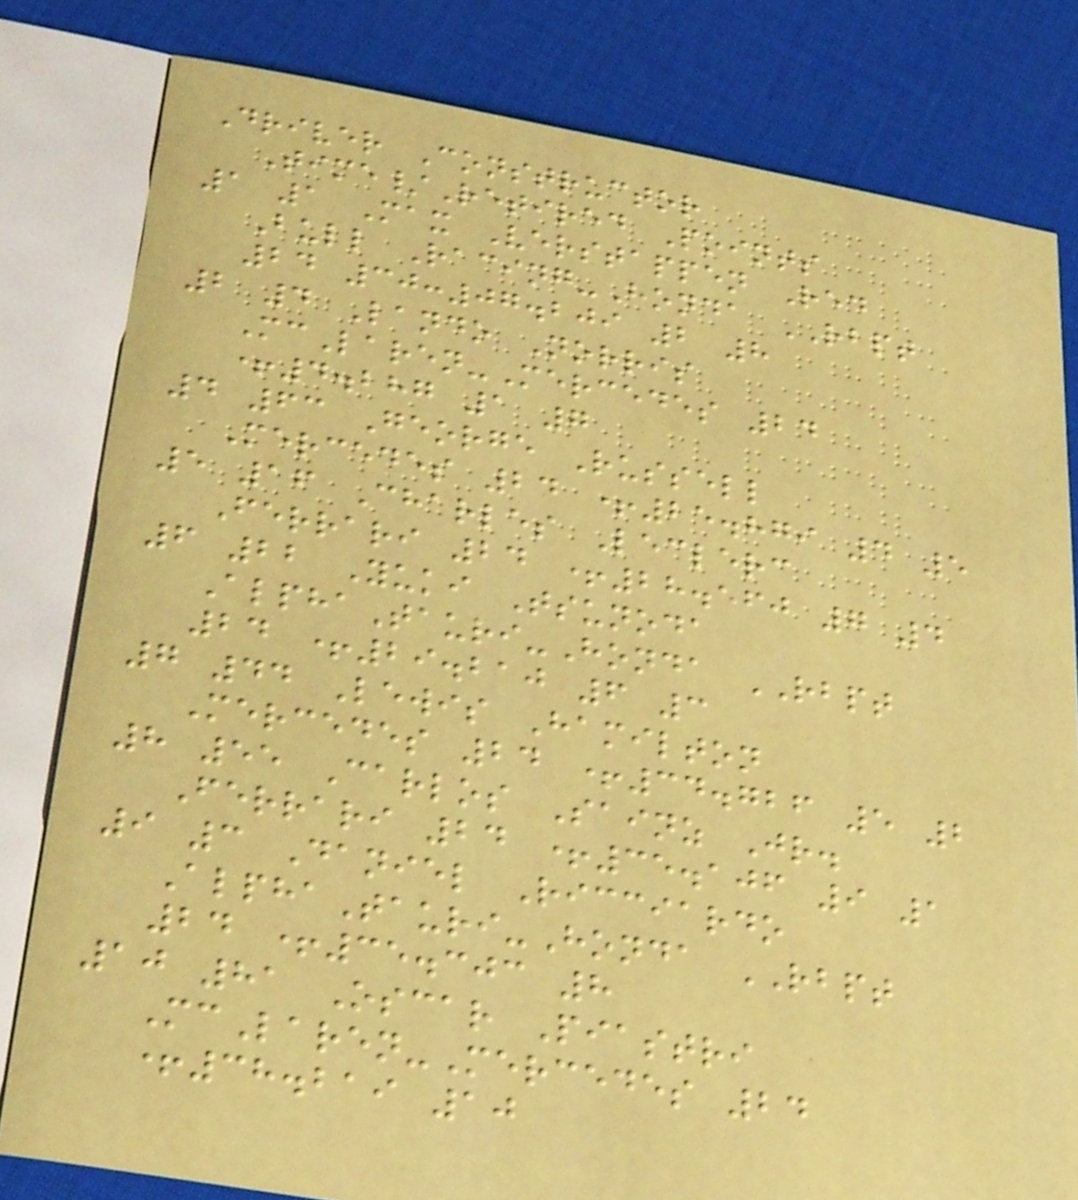Driver Constructor
Time/Retired Points
1 1 Max Verstappen Red
Bull Racing-Honda RBPT
24 30:07.209 2 8
2 4 Lando Norris
McLaren-Mercedes 24
+4.287 1 7
4 63 George Russell
Mercedes 24 +25.879 4 5
5 16 Charles Leclerc
Ferrari 24 +28.560 7 4
6 22 Yuki Tsunoda
AlphaTauri-Honda RBPT
24 +29.210 6 3
7 44 Lewis Hamilton
Mercedes 24 +34.726 5 2
8 55 Carlos Sainz Jr.
Ferrari 24 +35.106 9 1
9 3 Daniel Ricciardo
AlphaTauri-Honda RBPT
24 +35.303 8
10 81 Oscar Piastri
McLaren-Mercedes 24
+38.219 10
